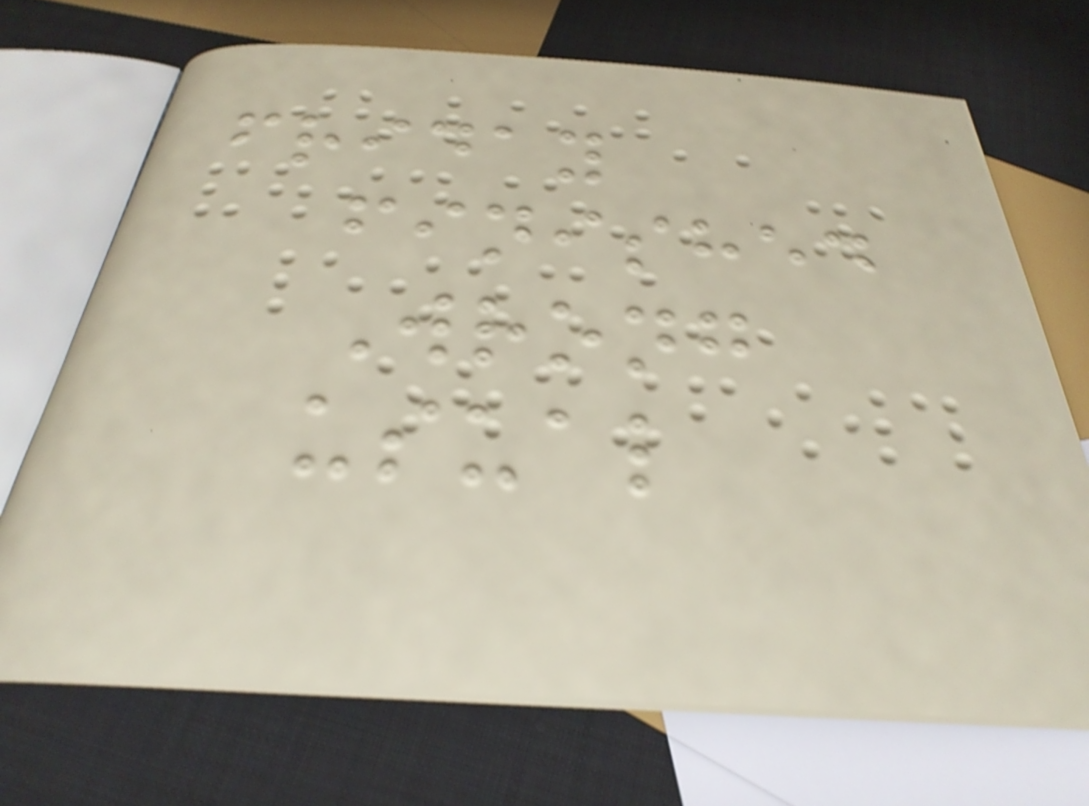friday
finished
Wrong
usual
